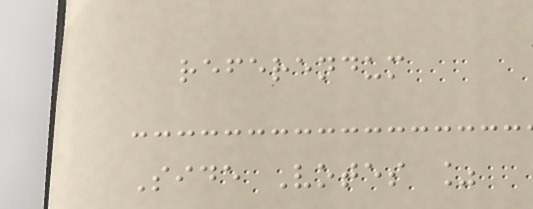referendum
Side Votes %
